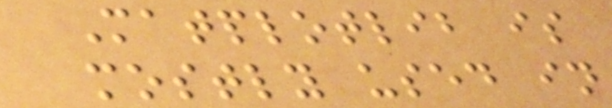Matplotlib is
mostly used in
